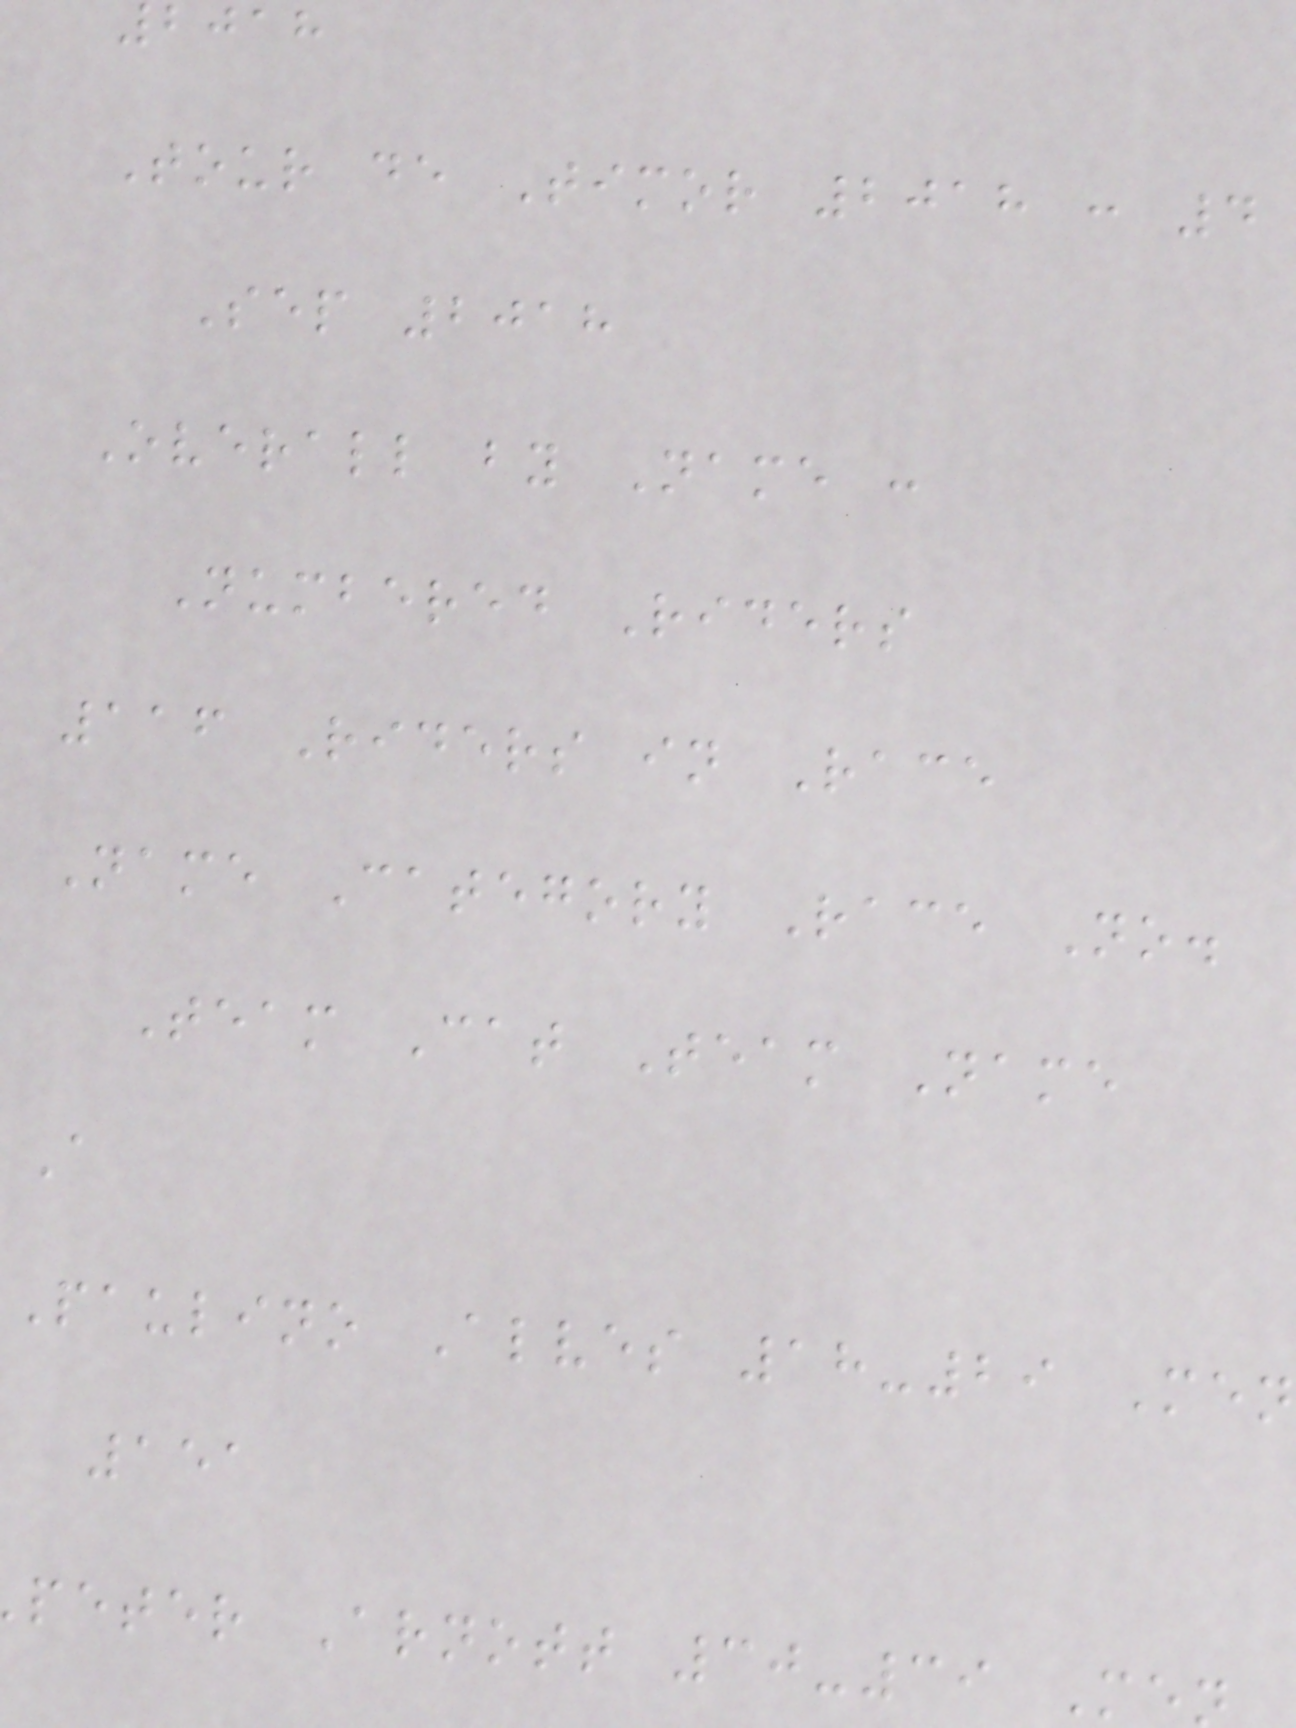bjah
Tour de Timor 2018 : 4
Sep 2018
Overall by Name :
Numbered Riders
116 Riders in Race
Name Category Race No.
Team Cat Team Name
A
Paulino Alves 18-29 Men
151
peter Arnott 30-39 Me
